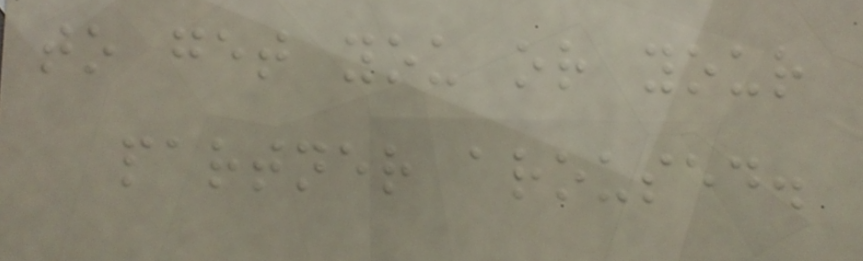to get you or your
partner aroused.
